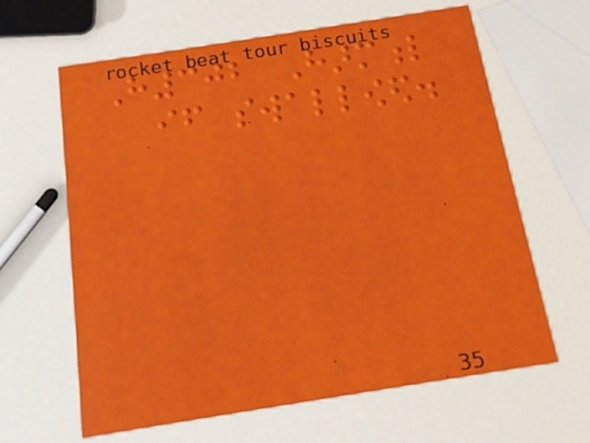H302 Harmful
if swallowed.
